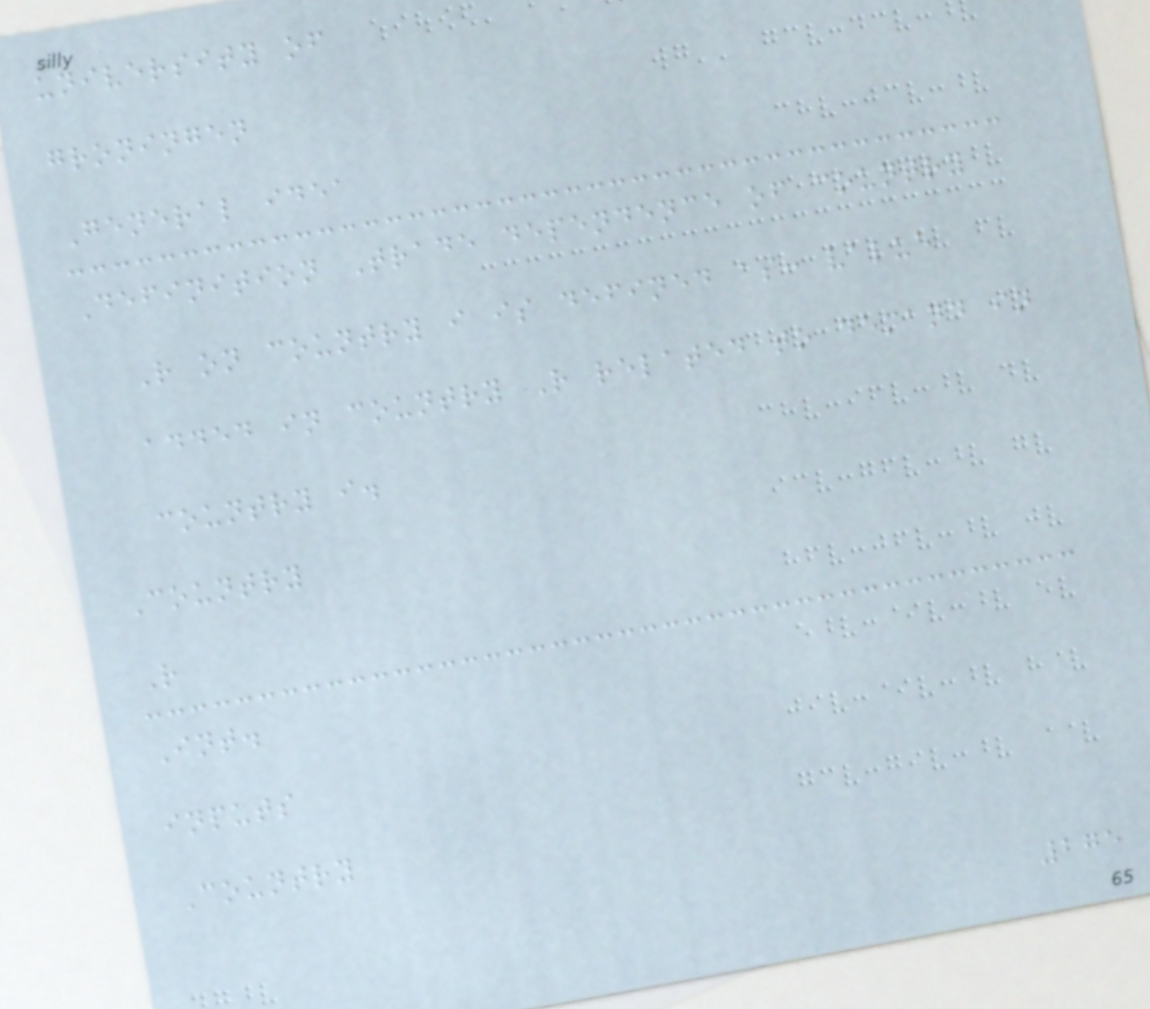university of
groningen
General idea
Definition Trade dependence of country
R on country i is defined as: value
added in country R related to demand in
country i.
Country
R
Int.
inputs
Country
275
